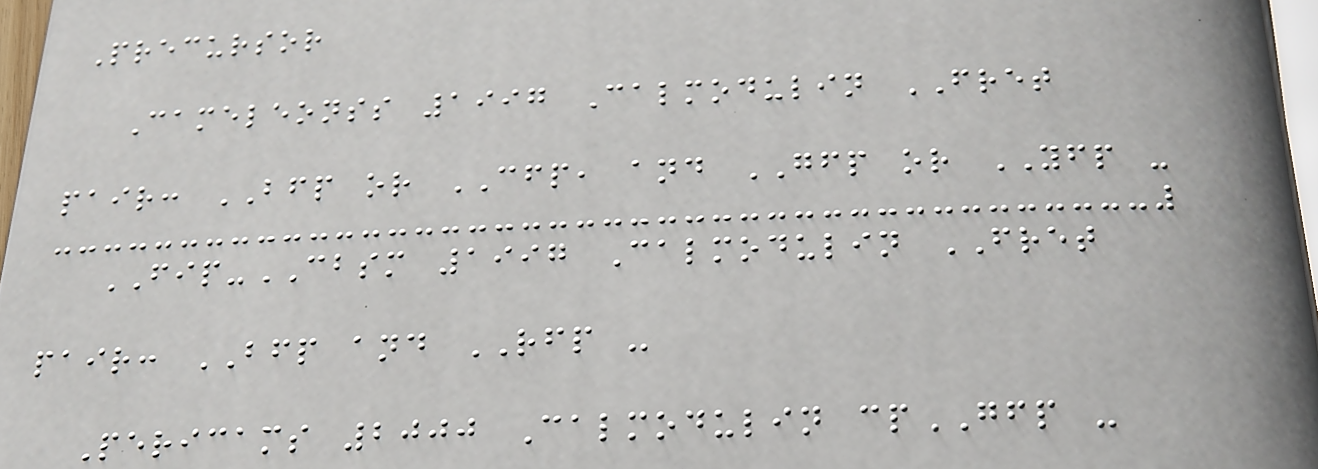Precursor
Cameleonss 1997 Calmodulin FRET
pair: BFP or CFP, and GFP or YFP -
FIP-CBSM 1997 Calmodulin FRET
pair: BFP and RFP -
Pericams 2000 Calmodulin cpGFP -
